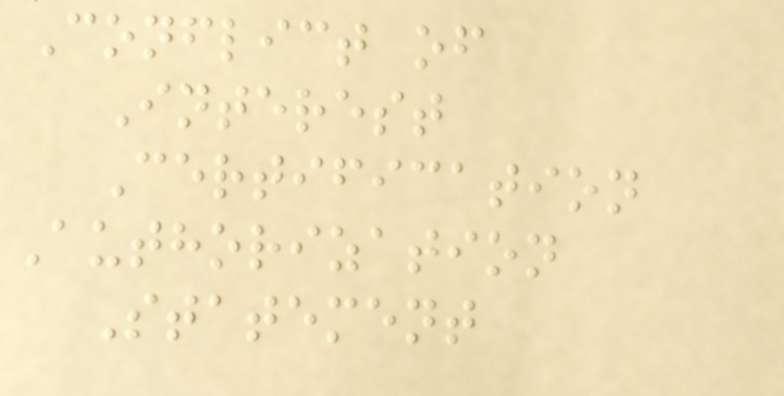Conflict of
Interest
Certification
Authorization
Statement
